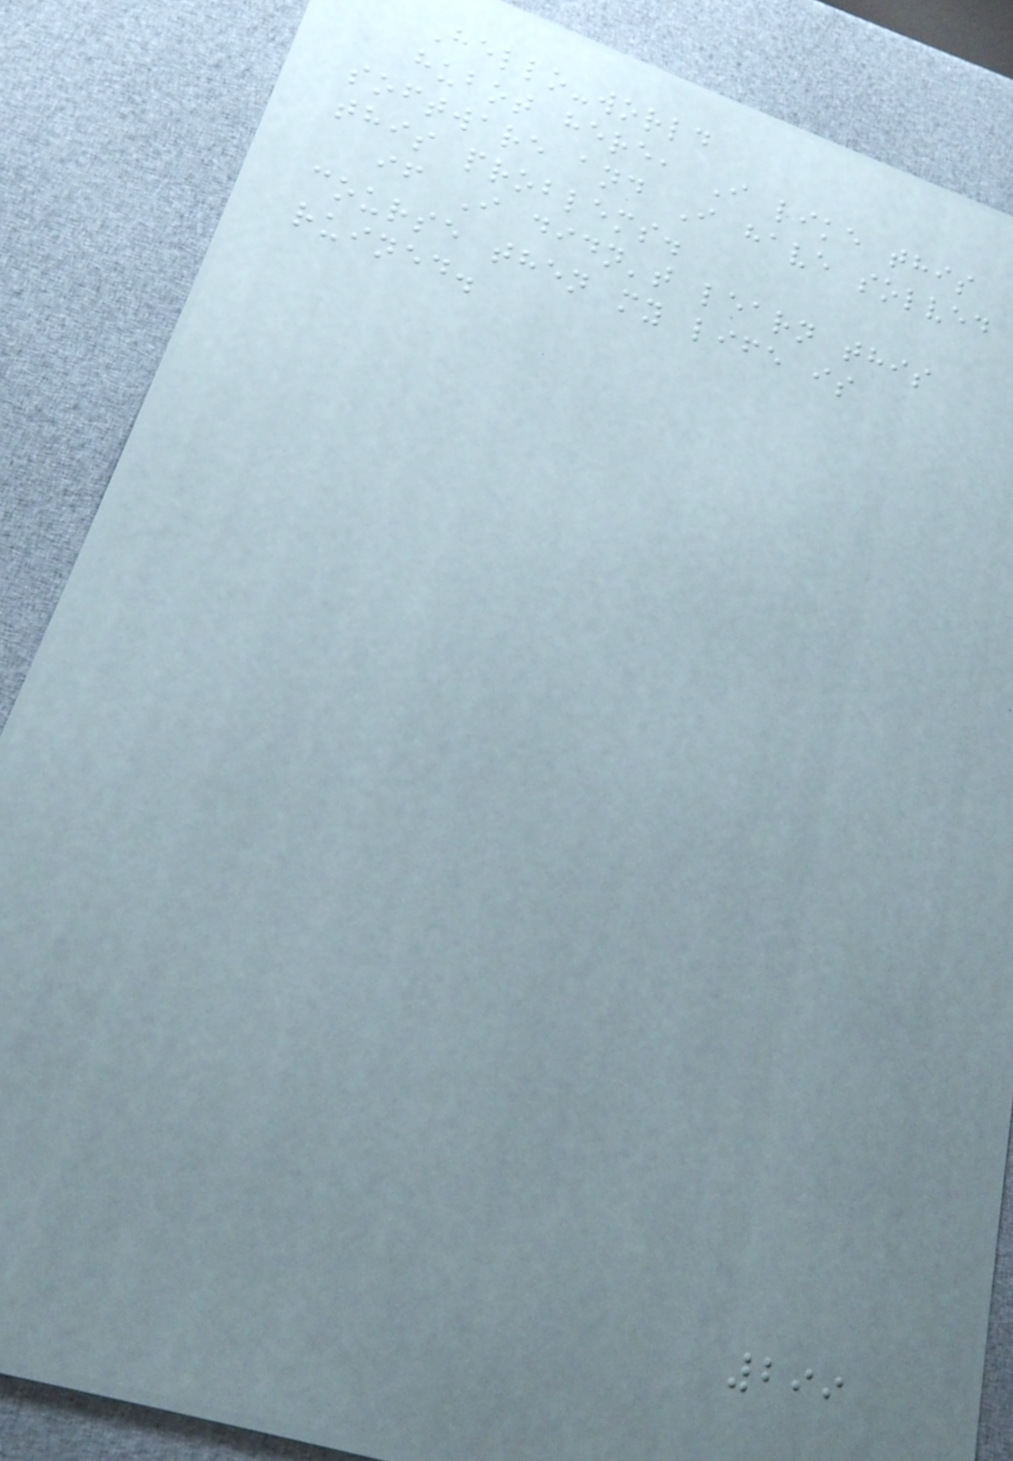Hello-world
hubot here, I like this
software and I have solved
this problems.
if I didn't learn this
course then my life is
ruined.
299
